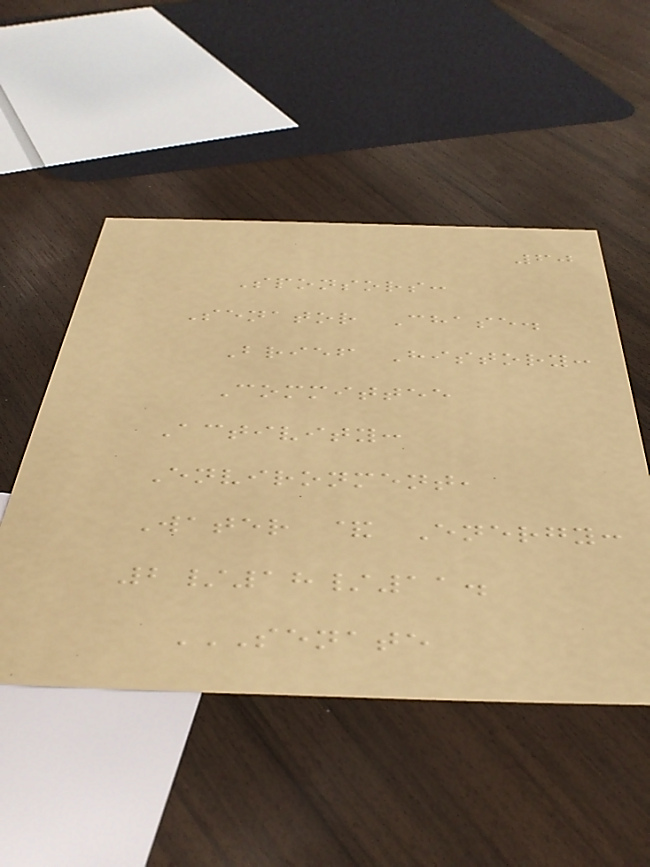60
Sponsors:
Senator Chase.
Brief History:
Committee
Activity:
Environment,
Water & Energy:
2/18/11.
SENATE
